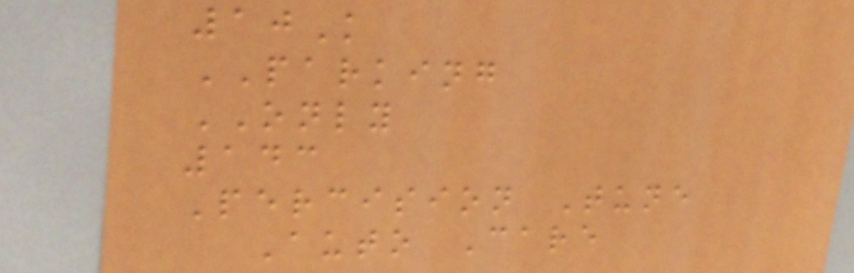10K
PARKING
ONLY
143
Percision Tune
Auto Care
